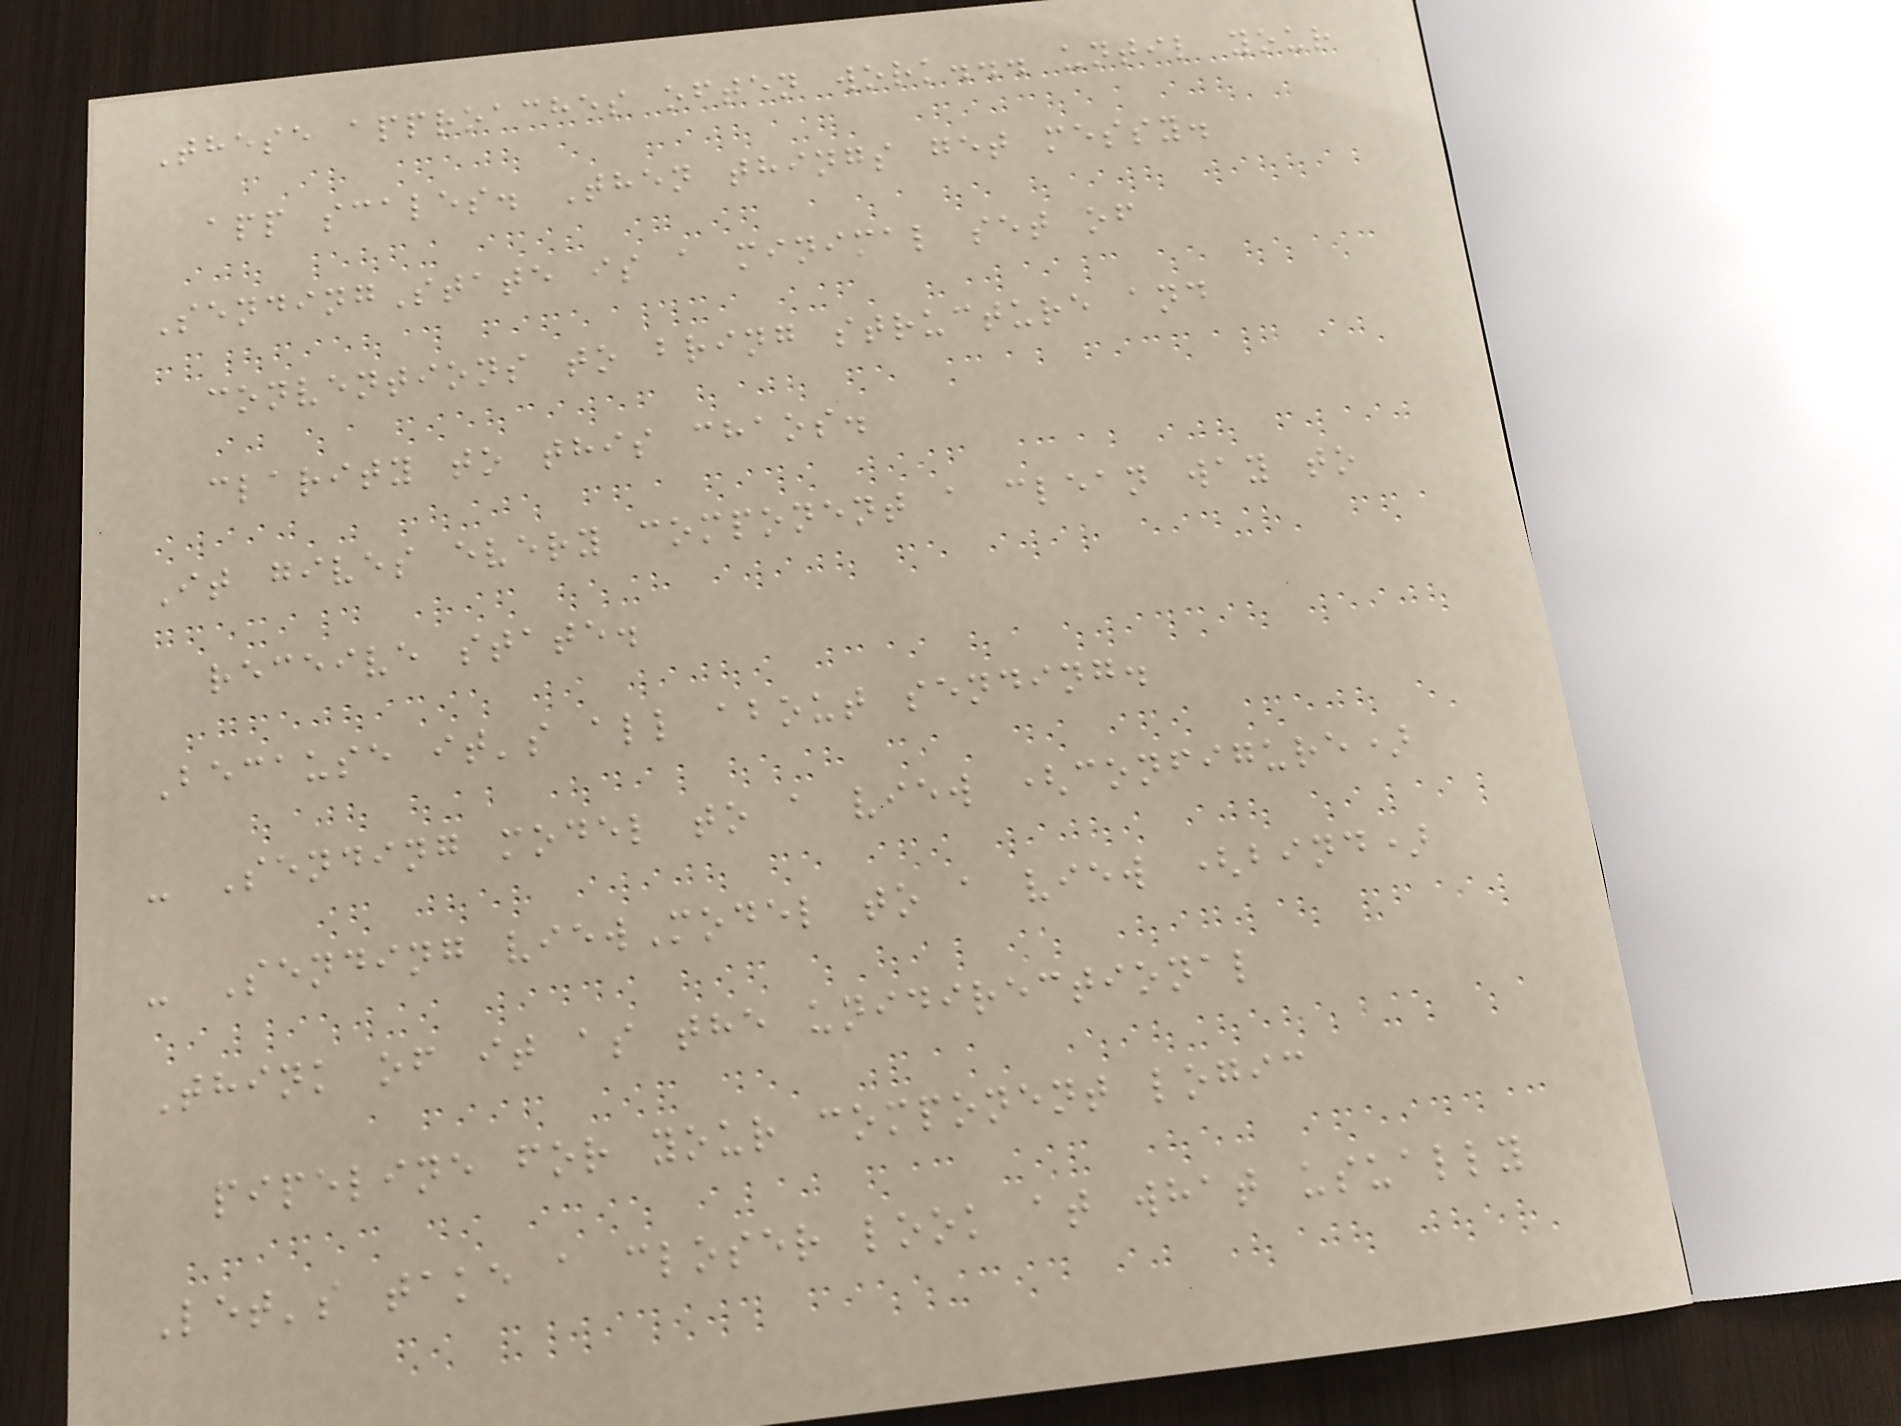These approaches often work... until your
app scales. Then things get messy.
SendingState is a minimal set of
conventions to bring structure and
clarity to this chaos.
It gives every component a clean way to
receive state.
Because it's all about sending.
- Sending model to a view (configure)
- Sending viewModel to a view (bind)
Think of it as the unidirectional
pipeline for your component logic
Let's take a closer look at what usually
